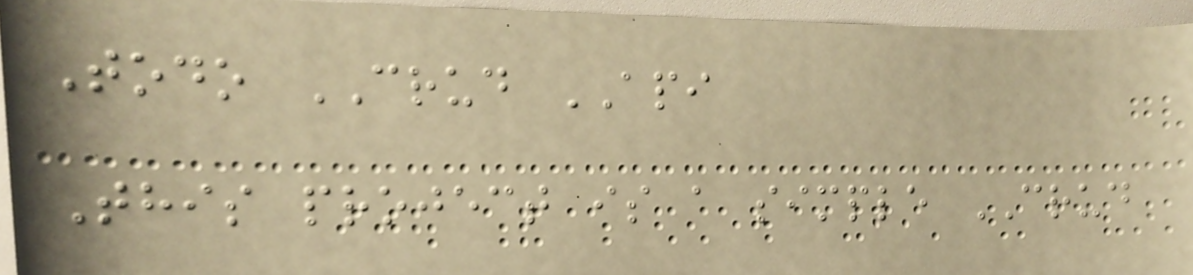Todo CRUD API
This project is a simple CRUD
